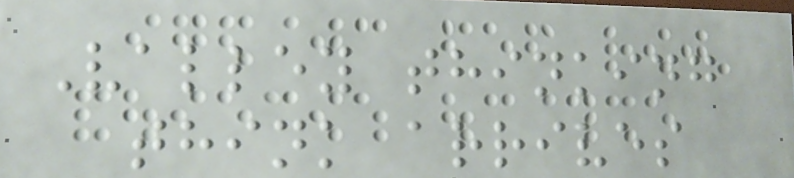Valley thinking
think arrives
